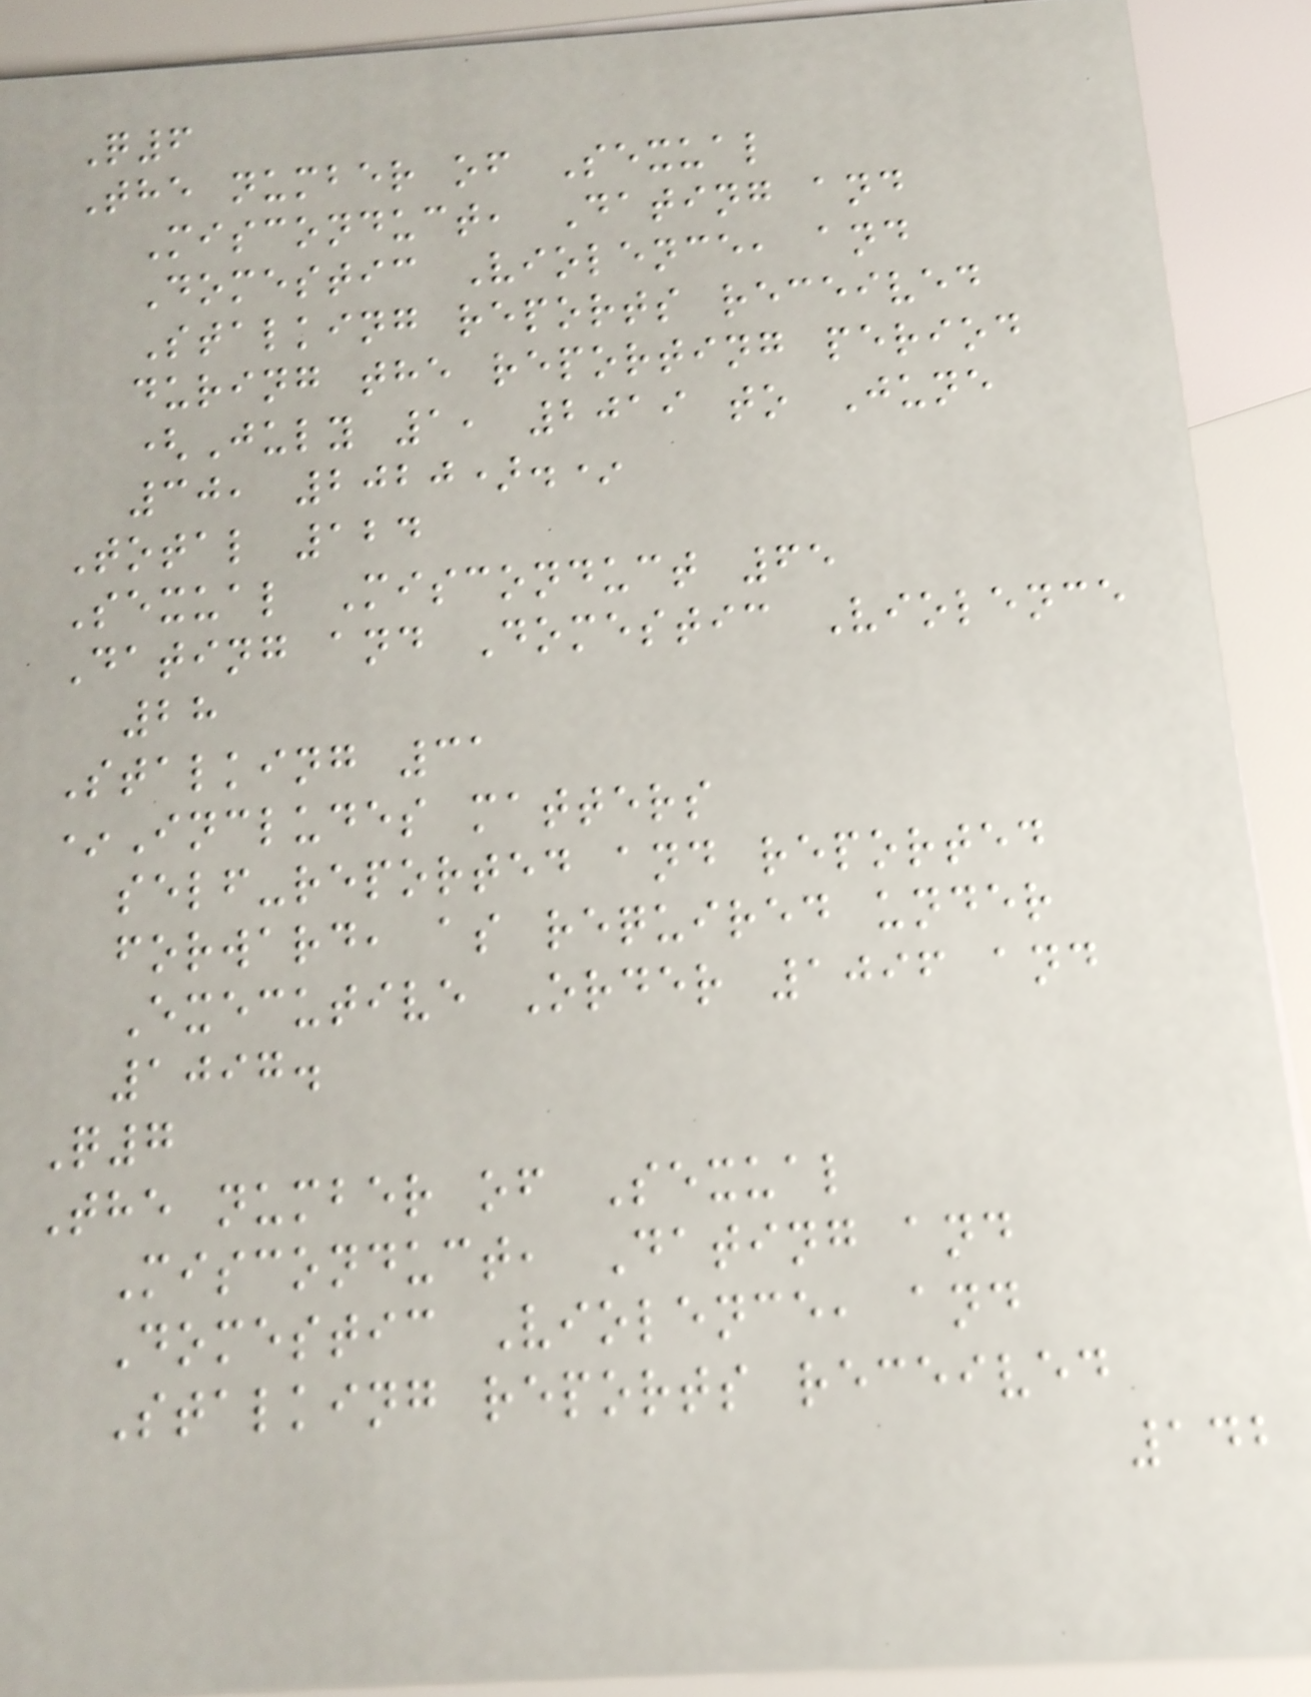Q6
The number of Sexual
Misconduct, Dating and
Domestic Violence, and
Stalking reports received
during the reporting period
(July 1, 2019 to June
30, 2020).*
Total 124
Sexual Misconduct 65
Dating and Domestic Violence
28
Stalking 31
*Includes matters
self-reported and reported
forward, as required under
Executive Order 1096 and
1097.
Q7
The number of Sexual
Misconduct, Dating and
Domestic Violence, and
Stalking reports received
142
